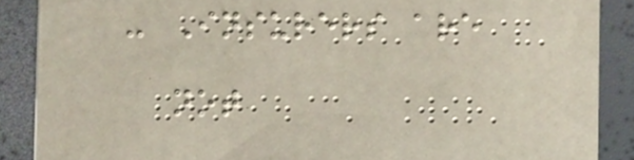- Insurers are
not
